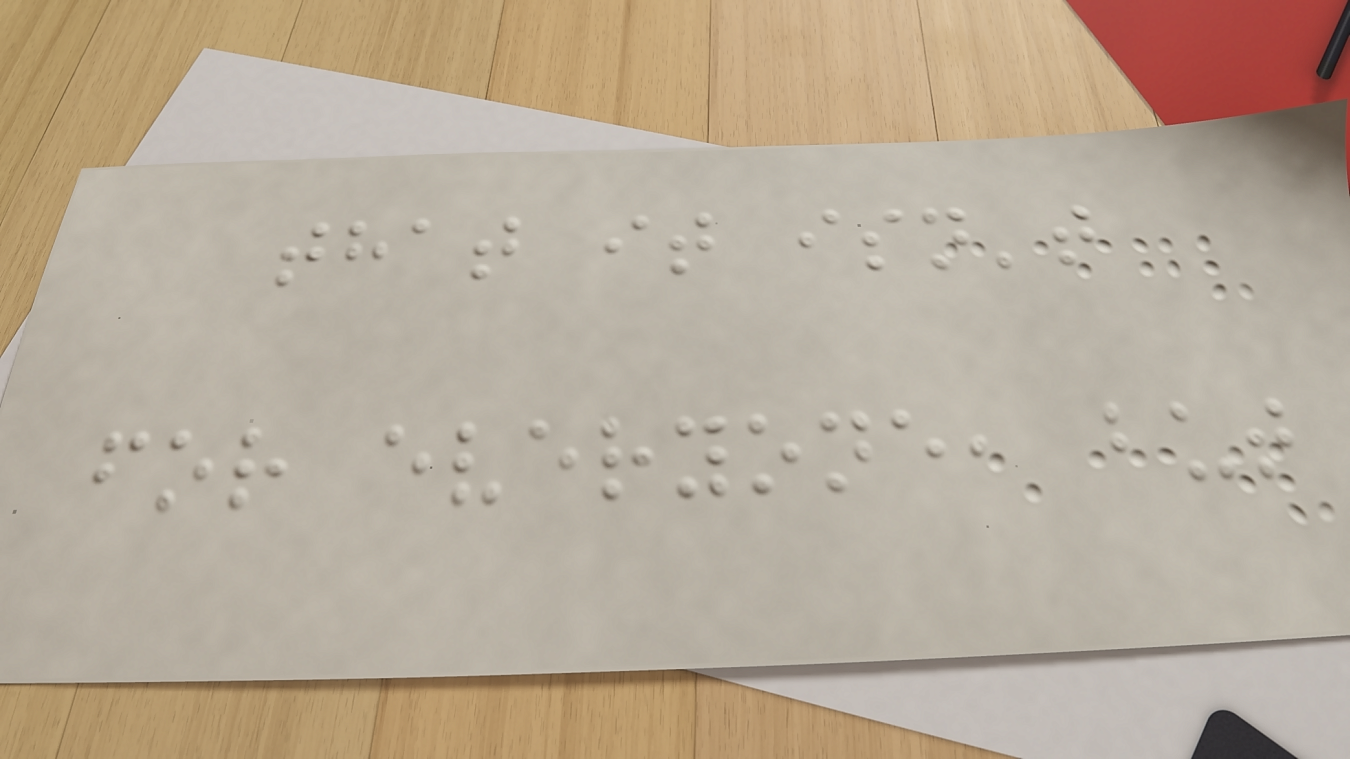that it isn't
for everyone, but
